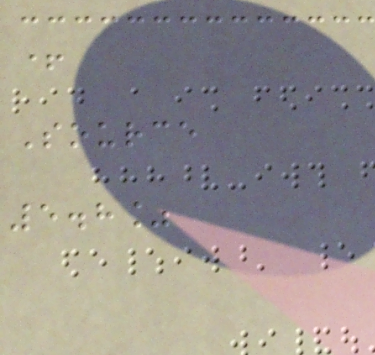+
Source
5.8%
